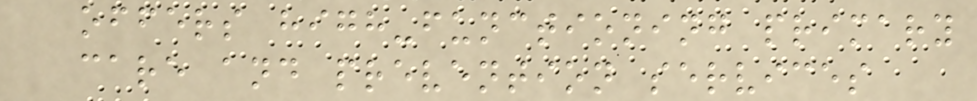offers high-functioning primary
care and prevention services
